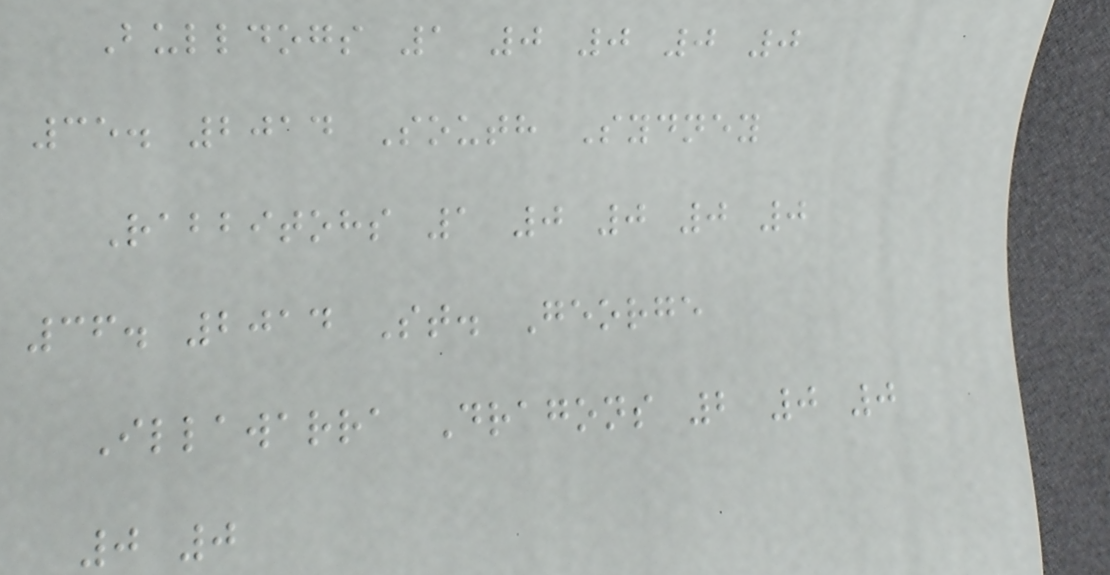Bulldogs 1 0 0 0 0
35. 2014 South Sydney
Rabbitohs 1 0 0 0 0
36. 2014 St. George
Illawarra Dragons 2 0 0
0 0
